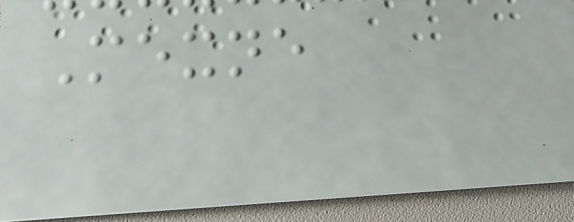Mexne
